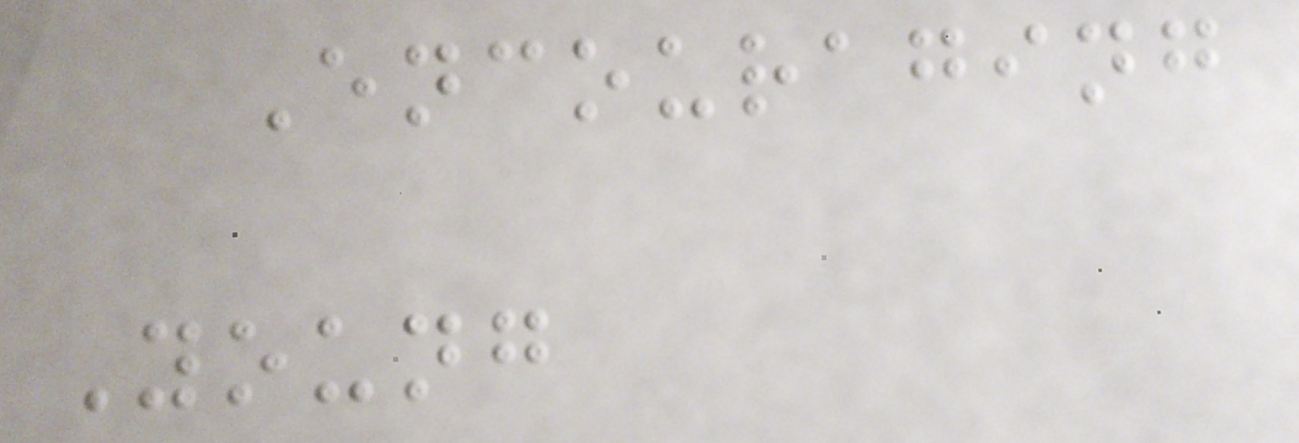Encouraging
Young
